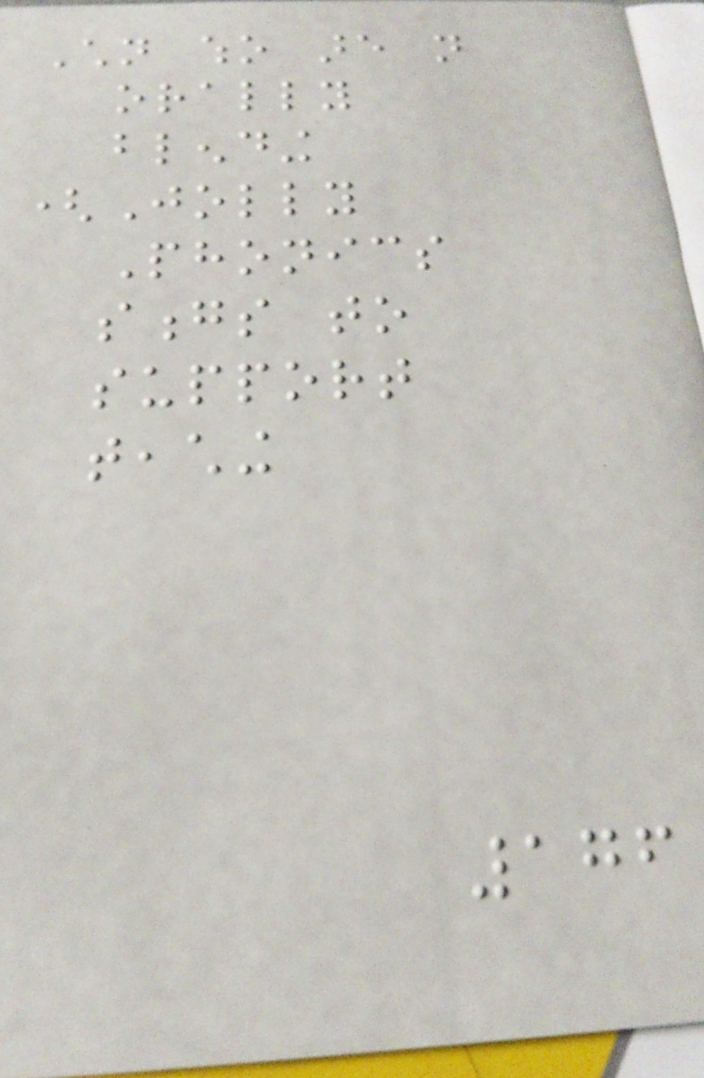Children who are not
orally
blending
(Jolly
Phonics
songs to
support
teaching
176
